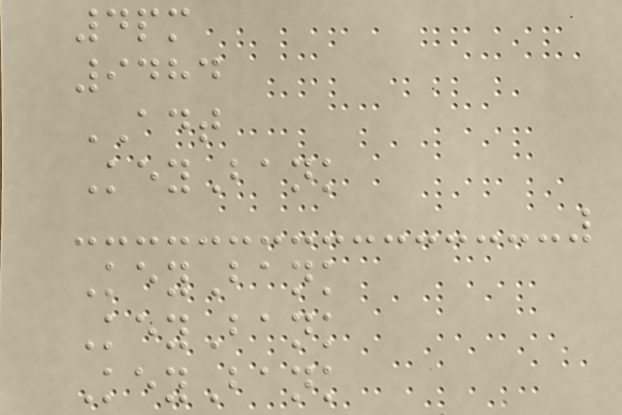4pm
9484
ADT
KeyBank
KeyBank
KeyBank
KeyBank
